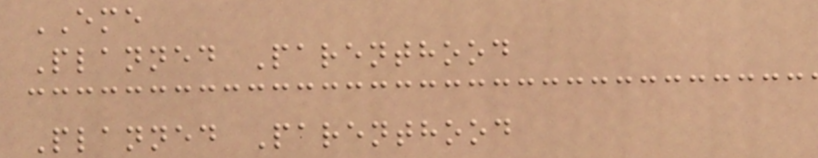EME
Planned Parenthood
Planned Parenthood
